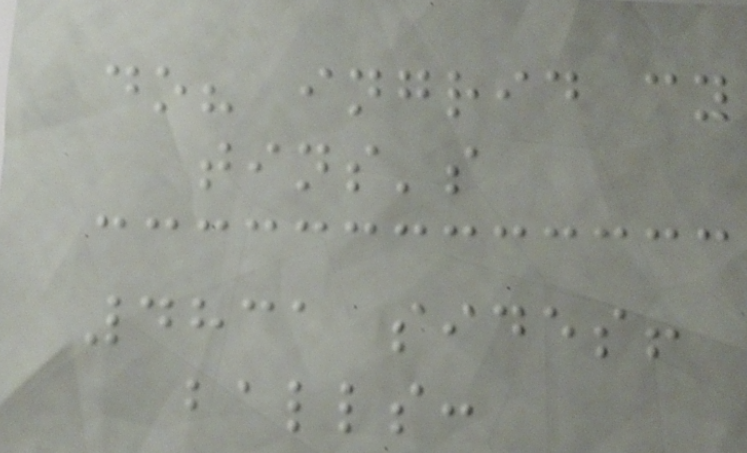do? ingrid cy
tins's
4831 sides!
balls:
